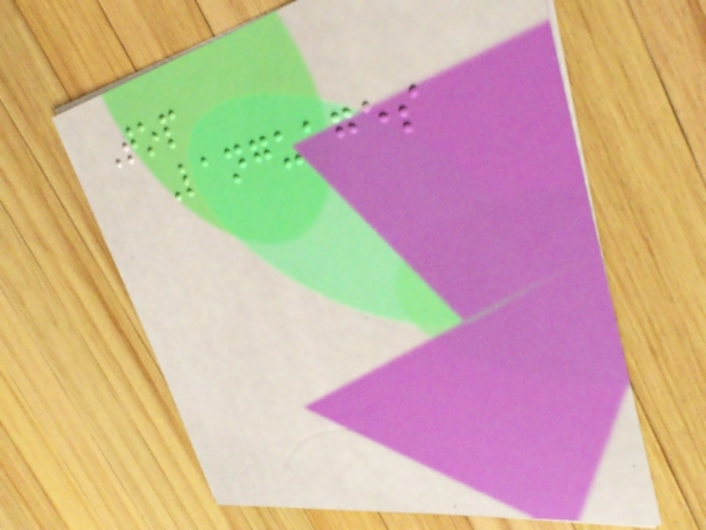Top
Languages
